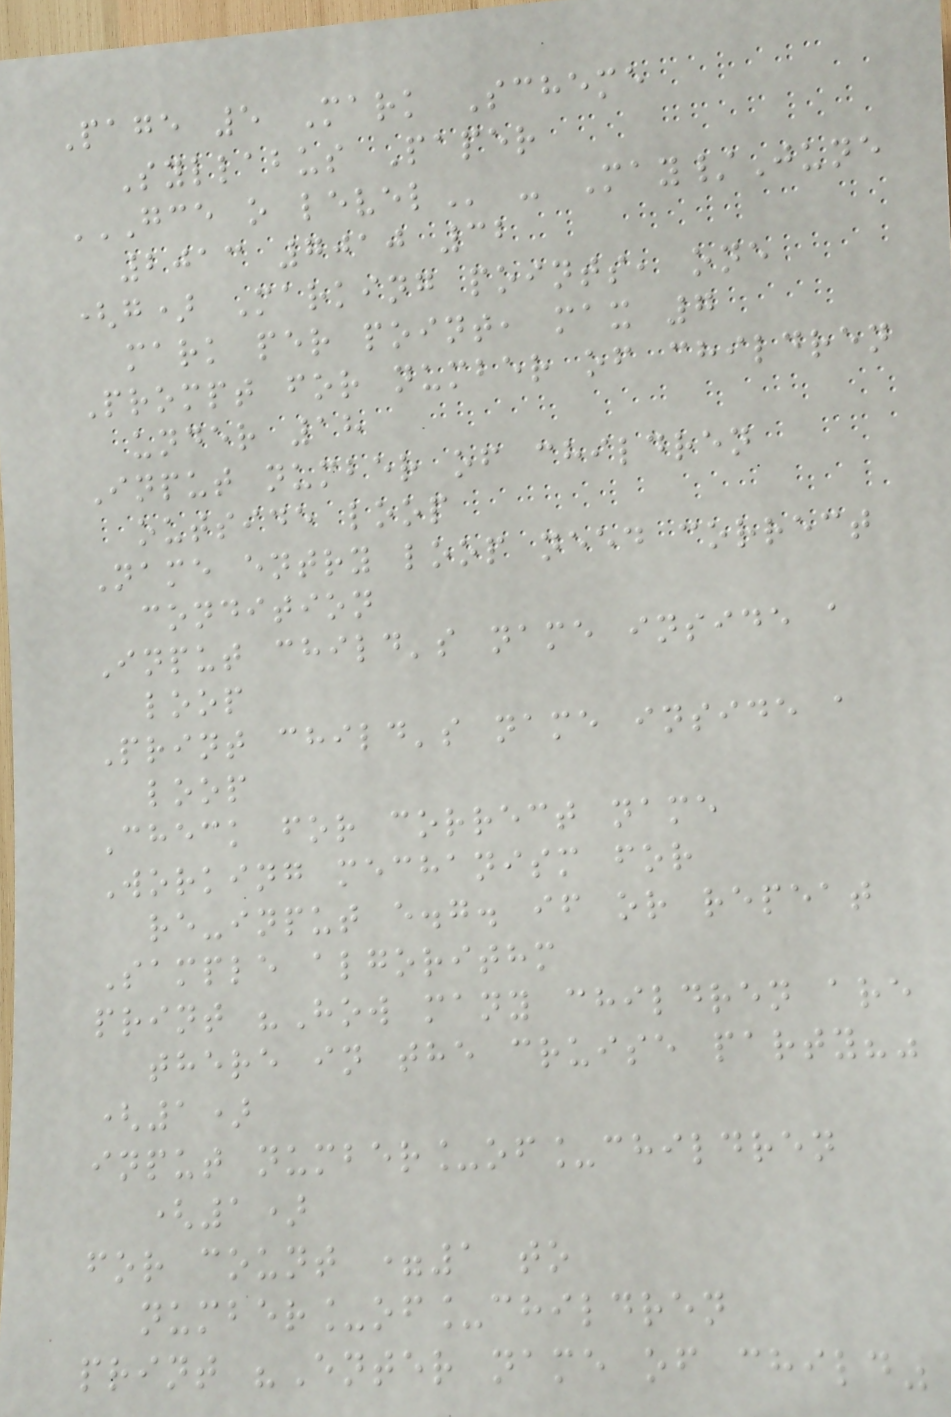Page 5 Mark Scheme
Syllabus Paper
GCE O LEVEL - May/June
2013 7010 32
(g) Marking points, one
mark per point, max 7
Prompt for number of children
under 18
Input number of children
outside loop
Name entry loop need correct
condition
Input child's name inside a
loop
Print child's name inside a
loop
Check for correct name
Working mechanism for
re-input e.g. if or repeat
Sample algorithm
print "How many children are
there in the cruise party?"
(1)
input number_of_children
(1)
for count =1 to
number_of_children
print "Enter name of child"
